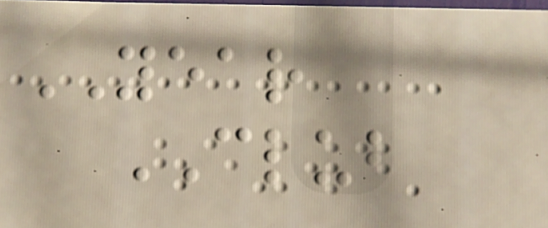YEAR
CLUB
